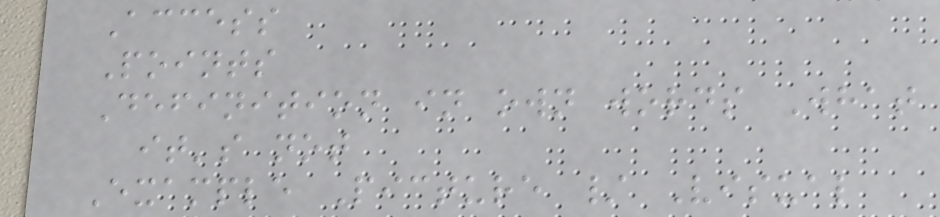Access
Points
Definition in own words What
it's not
Example Picture / Visual
